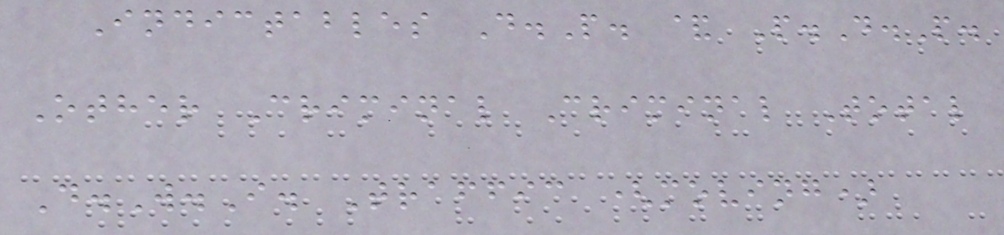Indictables D.P. & P.D.P.
Other Criminal Criminal Total
D.W.I. Traffic (moving)
